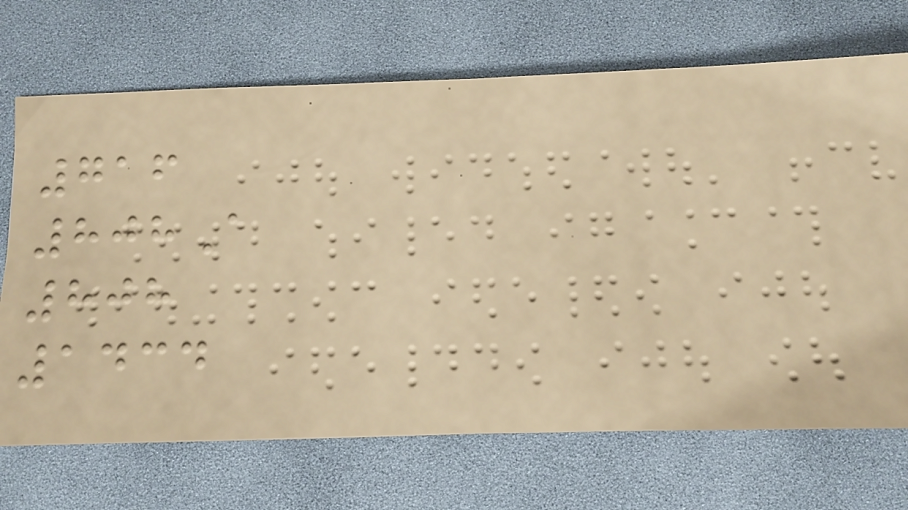716
808A
808
1434
